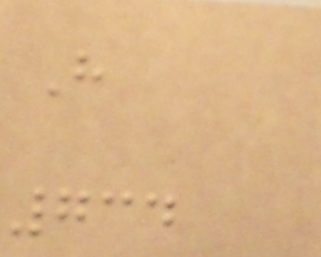H
734
